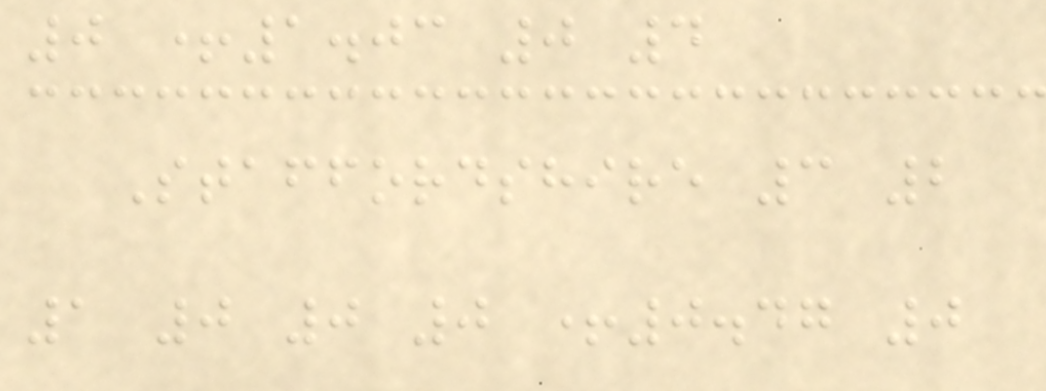0 +1.03 0 4
Staffordshire 3 2
1 0 0 0 +0.47 0
